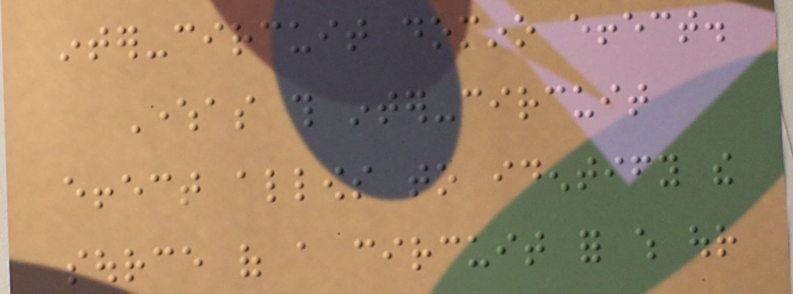inter-circuit domino effect.
Whereas this inter-circuit
effect allows to identify the
source of a circuit for which our
